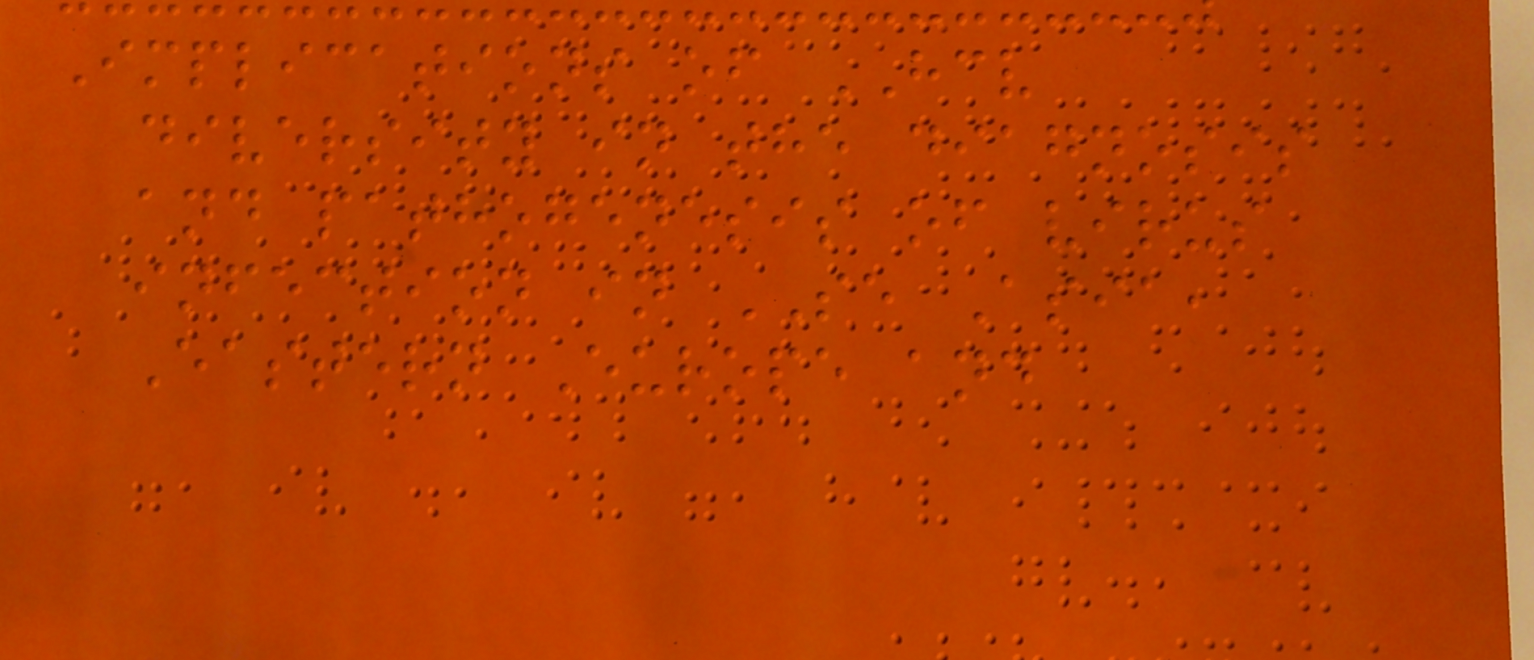Implications of HCV
diversity in the diagnosis
and pathogenesis of virus
infection in SE Asia,
Eastern Europe and
